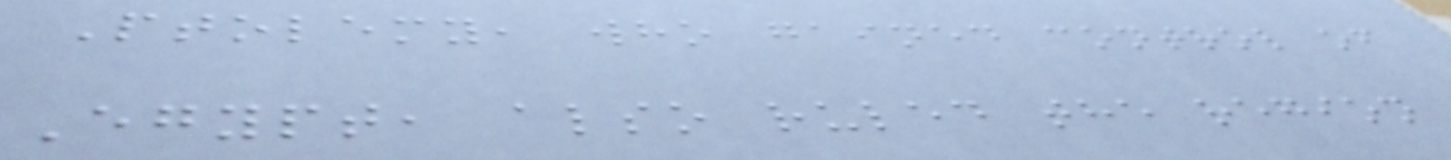Ptolemy, who gained control of
Egypt, also ruled the region
